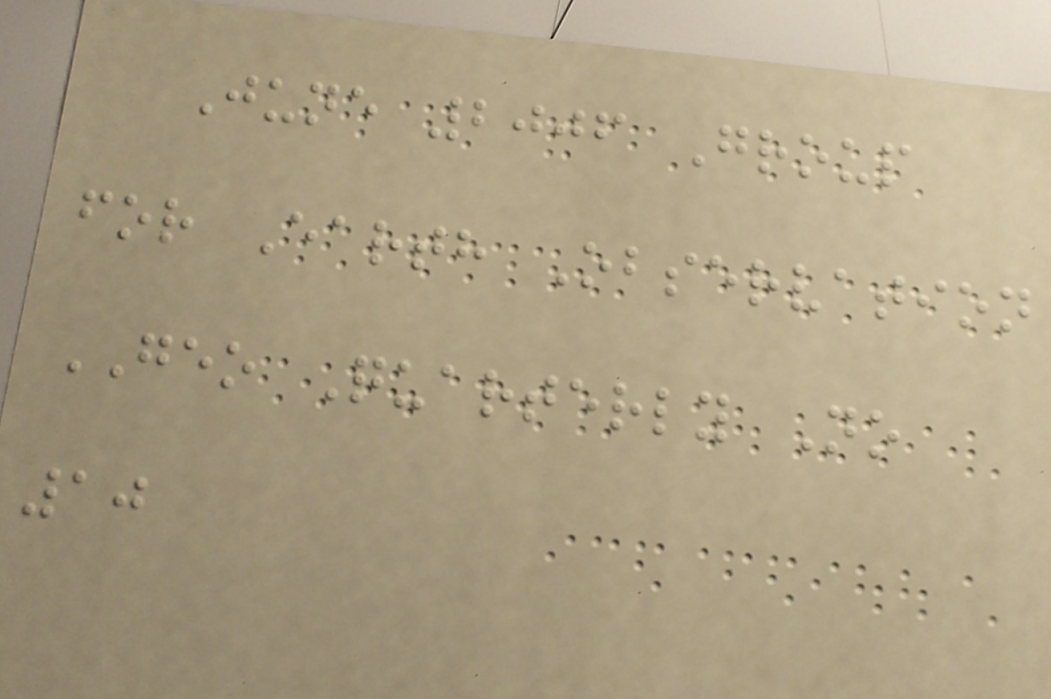June 2006 Group
for Earth Observation
GEO Quarterly No
10
